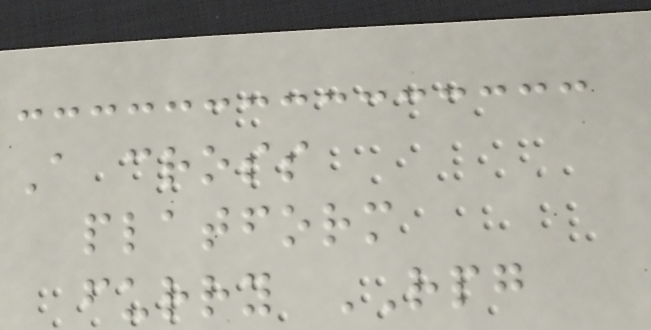A cross
platform
furry RPG
